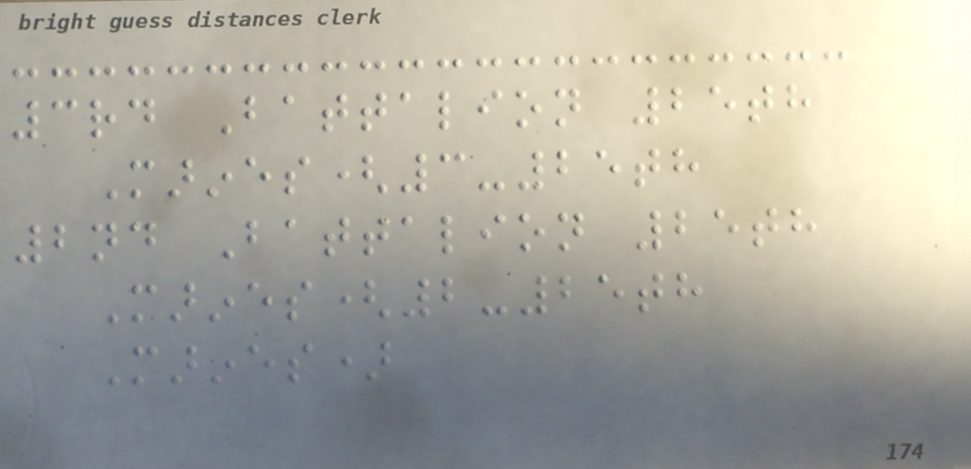3rd Battalion 25th
Marines(3-25th
2nd Battalion 25th
Marines(2-25th
Marines)
